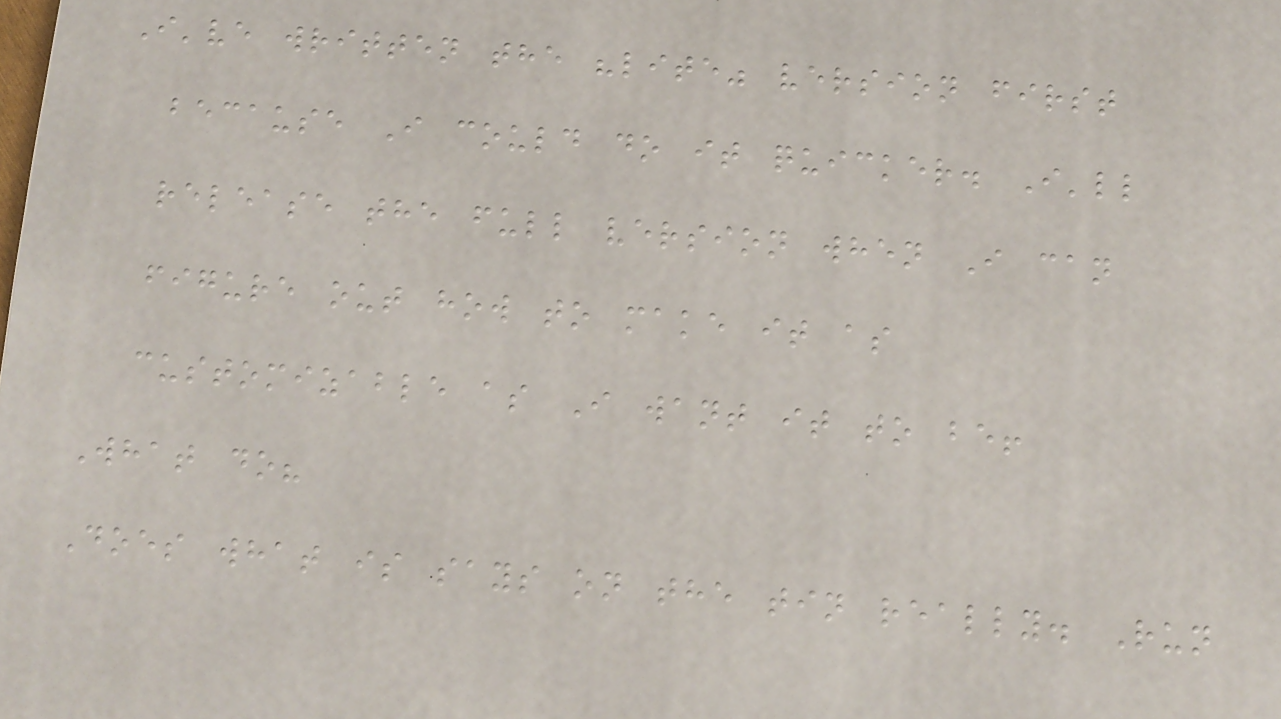I've written the "lite" version first
because I could do it quicker. I'll
release the full version when I can
figure out how to make it as
customizable as I want it to be!
What do?
Does what is says on the tin really. Run
